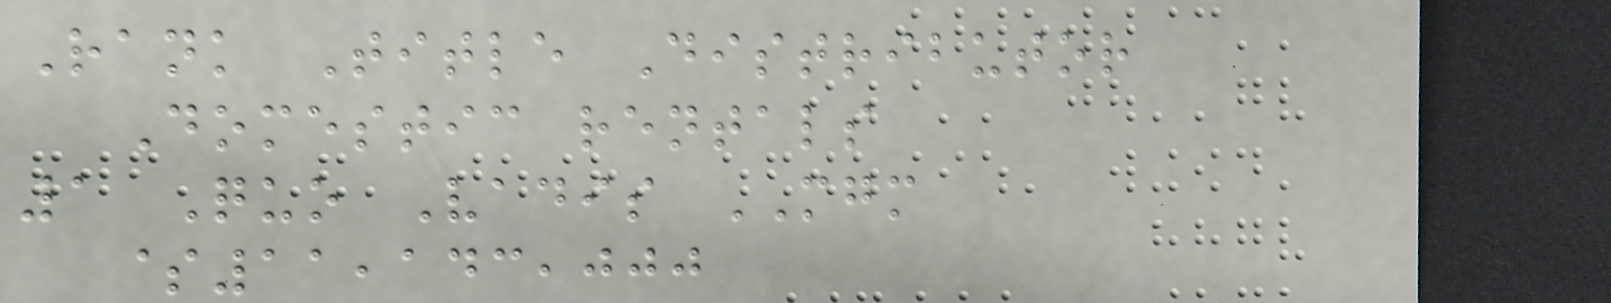Rank Title Distributor
Domestic rentals
1 Quo Vadis MGM
$11,143,000
